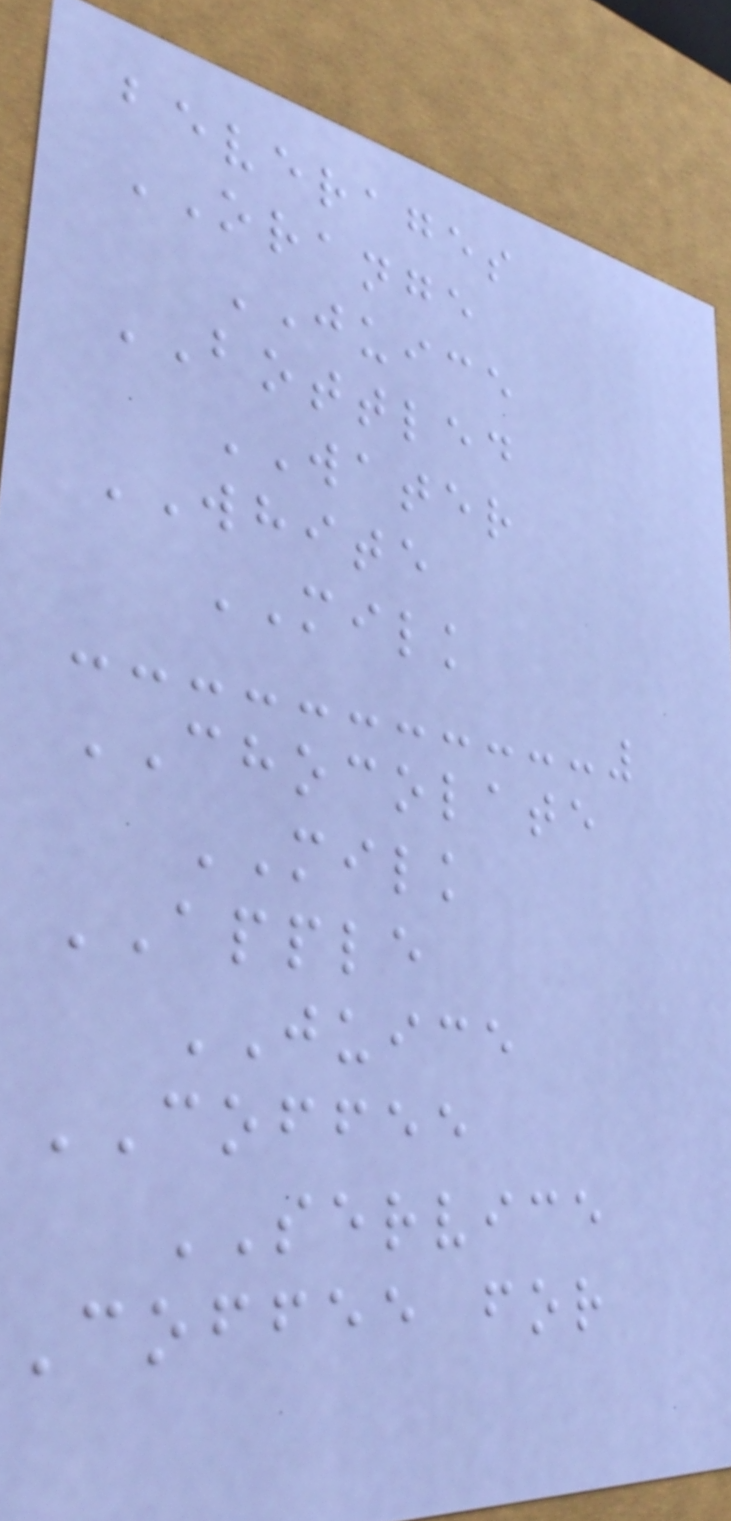beverages
ORANGE
JUICE
BOTTLED
WATER
WHITE
MILK
CHOCOLATE
MILK
APPLE
JUICE
COFFEE
SERVICE
Coffee for
